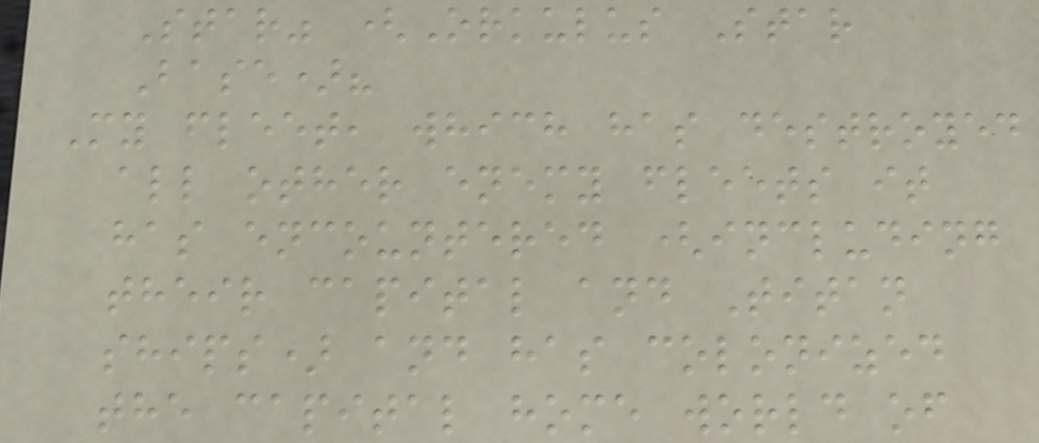Star" (Orkulus Star
Base)?
My fleet, which has destroyed
all other enemy fleets it
has encountered (including
their capital and Titan
ships) and has colonized
the capital home world of
